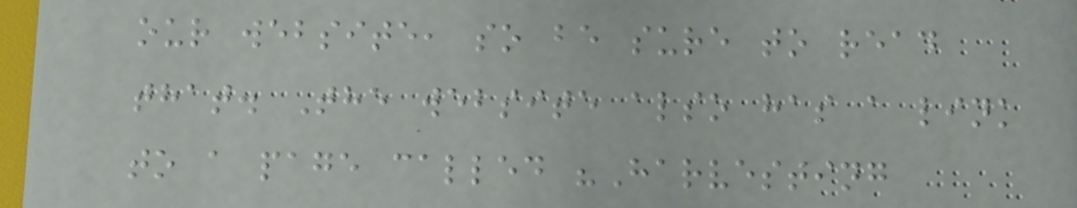our website, so be sure to read
that. The website also has a link
to a page called "Harvesting
